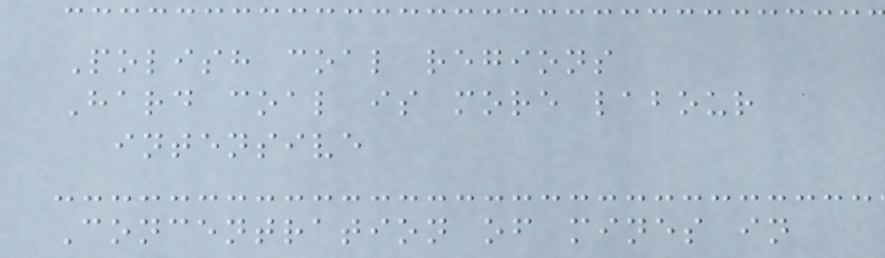Polish coal regions
Hard coal is more labour
intensive
Concentration of mines in
